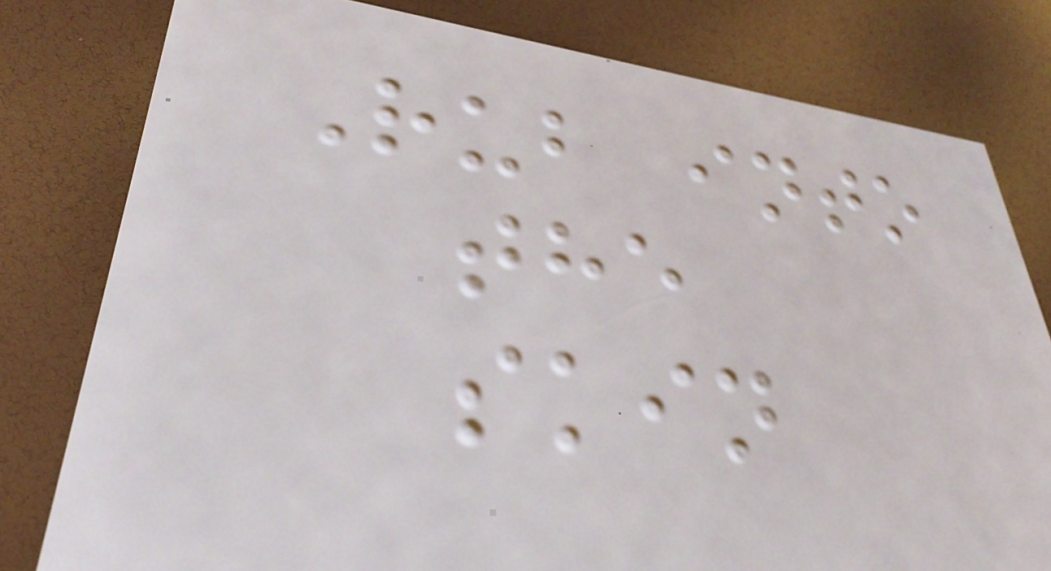Rub into
the
skin
